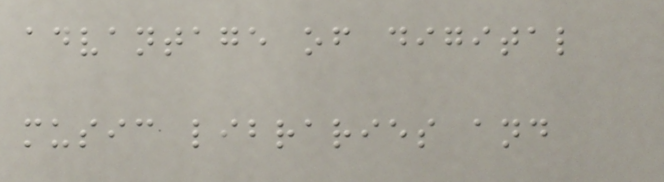advantage of digital
music libraries and
